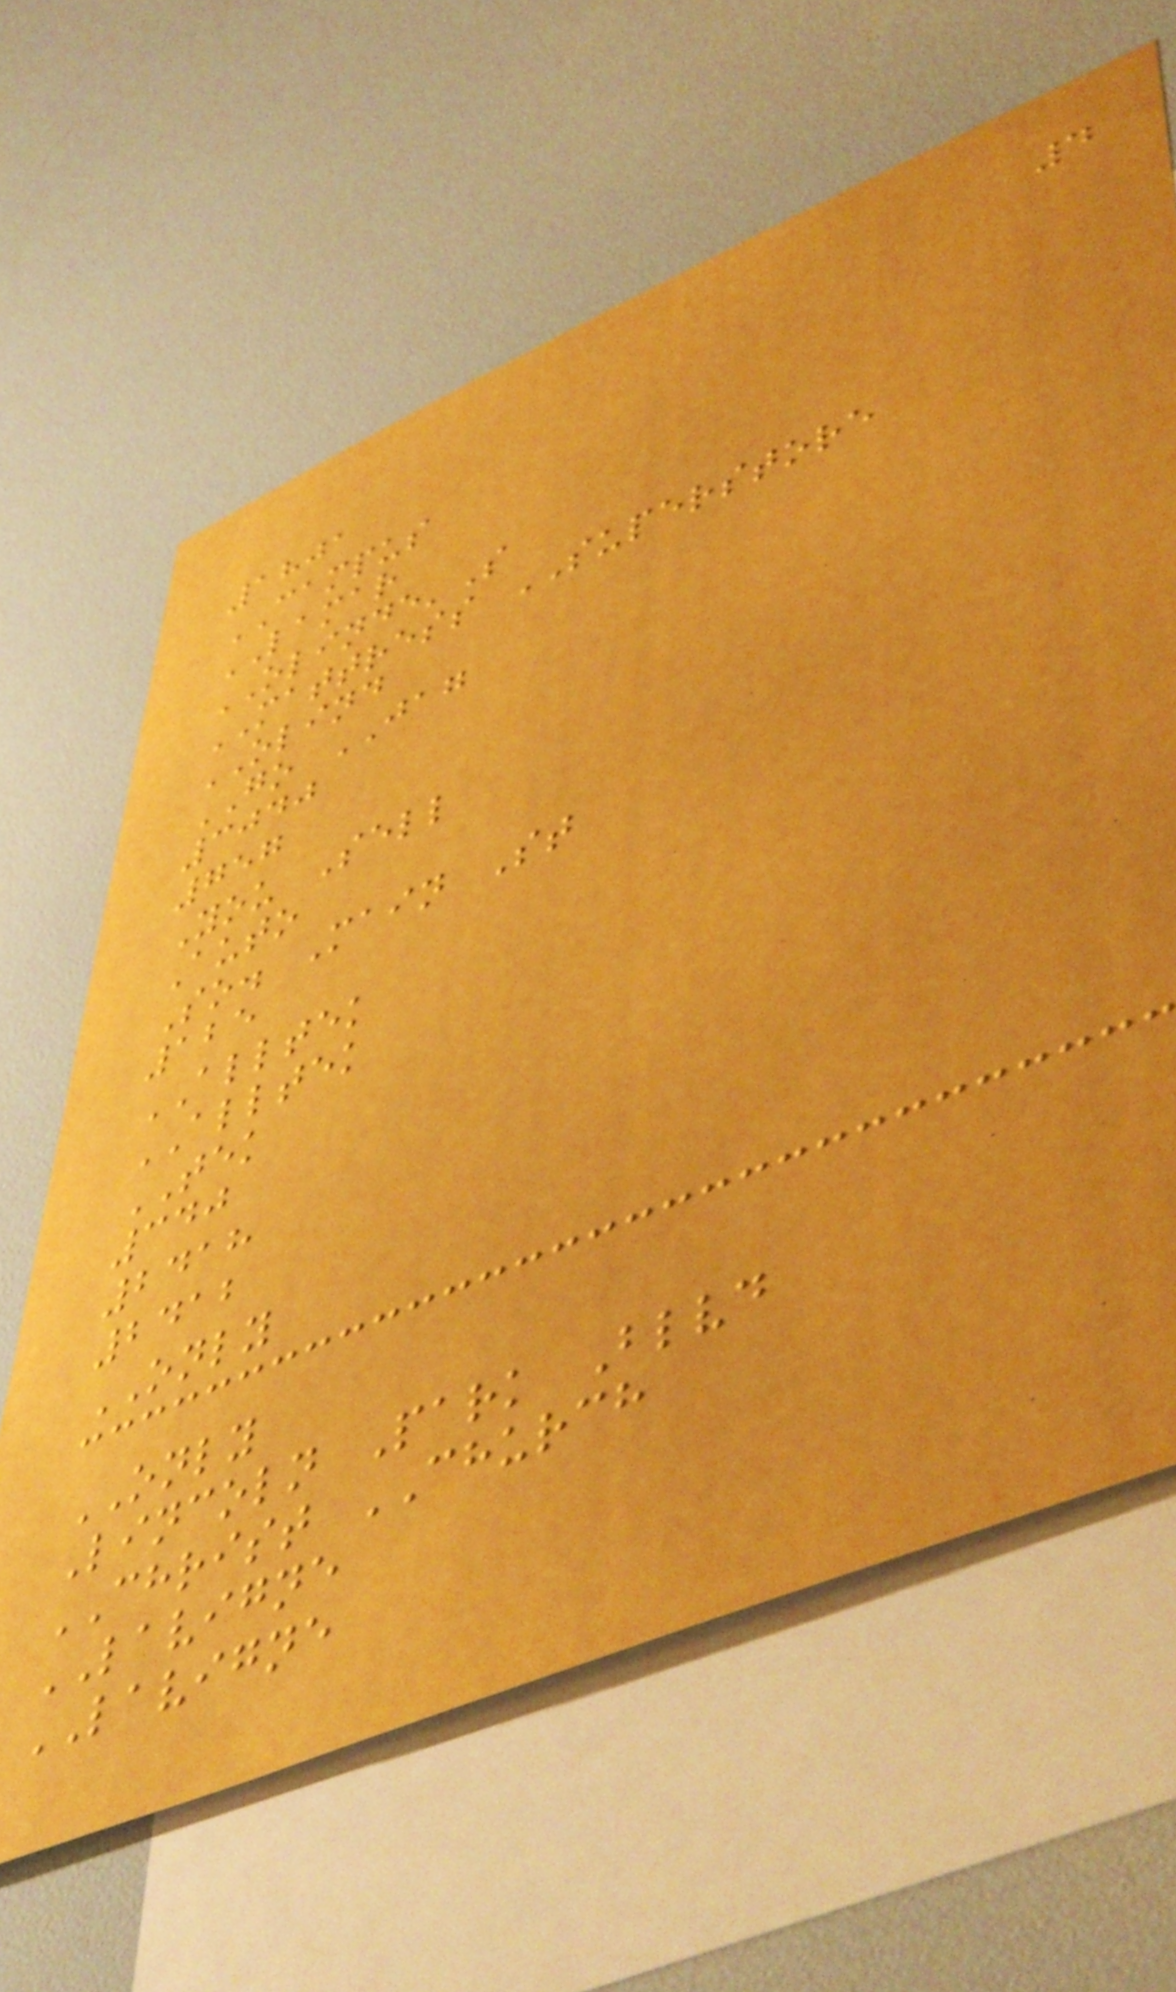4
1801
CAMPUS
LAMAR
OLINDE'S
MATTRESS SUPERSTORE
OLIND
GO JAG
3040
757
You Sell
Auto
So. Main St
125
ALLTEK
ALLTEK
TEK
340
2418
2412
ONLY
ONLY
Lincoln Park Blvd
CHRIST CHURCH
LAVIGNE
LAVIGNE
